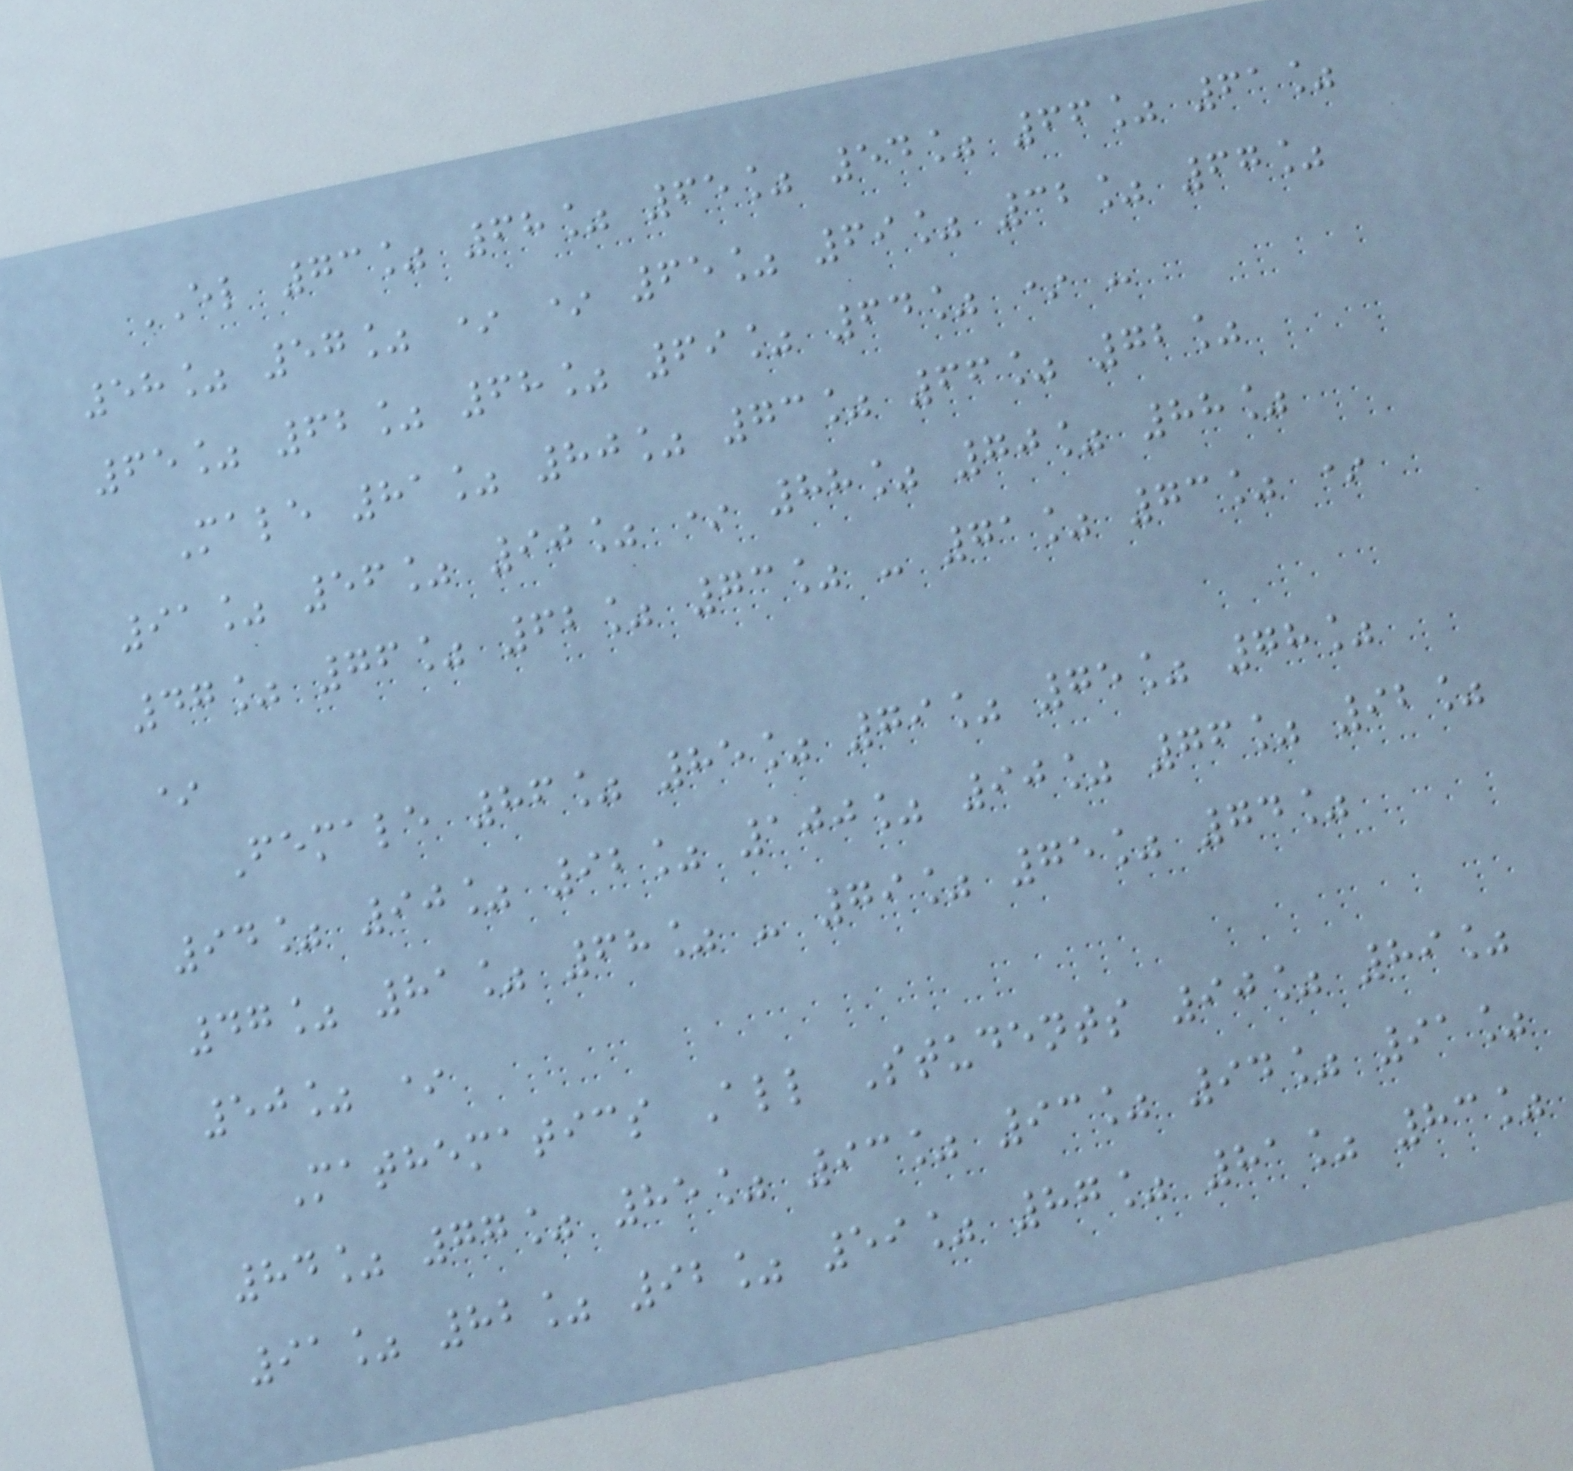EL 73% 68% 65% 54% 66% 61%
58% 57% * * 65% 69% 32% 67%
65% 62% 68% 69% 64% * -
Male 81% 80% 73% 66% 72%
91% 56% 90% * 88% 70% 88%
47% 76% 62% 73% - 71% 73% *
*
Female 86% 85% 79% 75% 78%
94% 90% 92% 100% 90% 76% 92%
47% 81% 68% - 79% 75% 74%
50% *
Mathematics All Students 90% 89%
84% 77% 85% 93% 93% 94% 91%
91% 82% 92% 59% 87% 81% 83%
